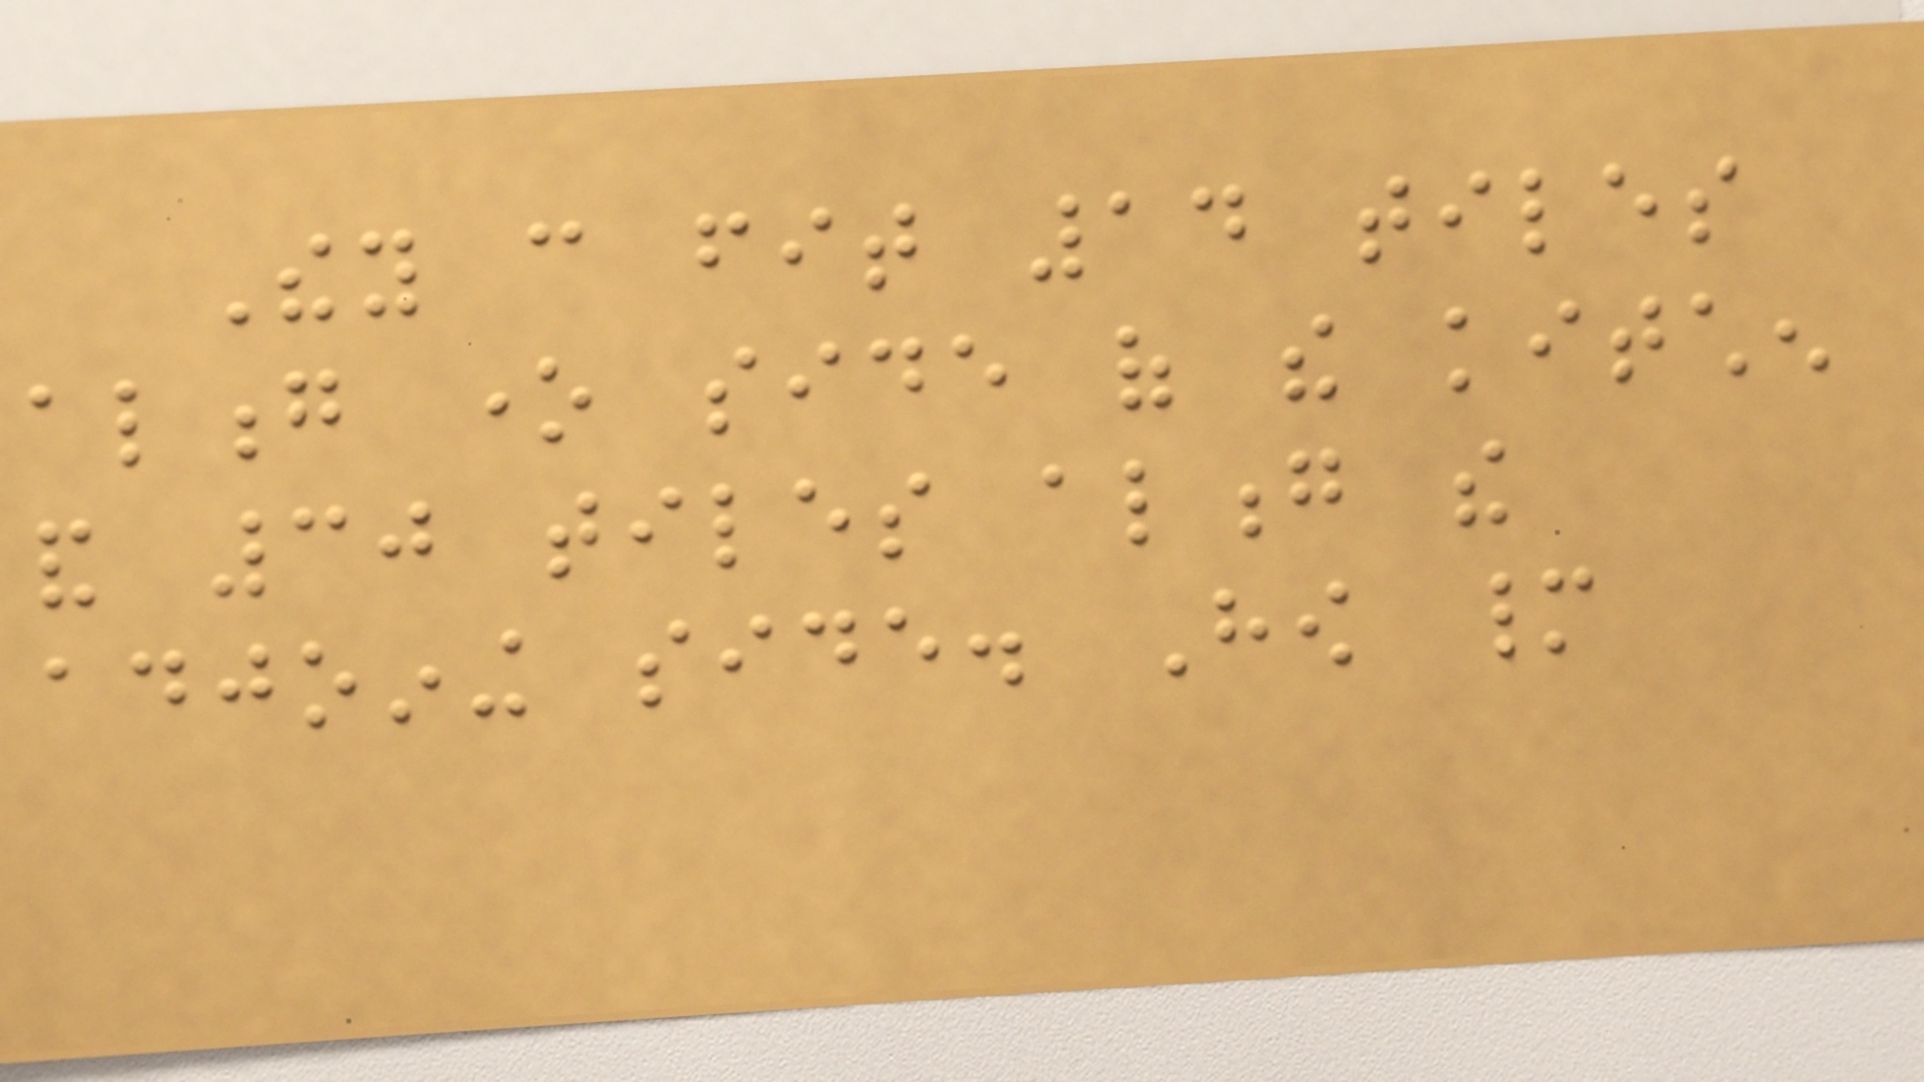They can fit 14 tiles
along one side of the kitchen
and 30 tiles along the
adjoining side. How many
